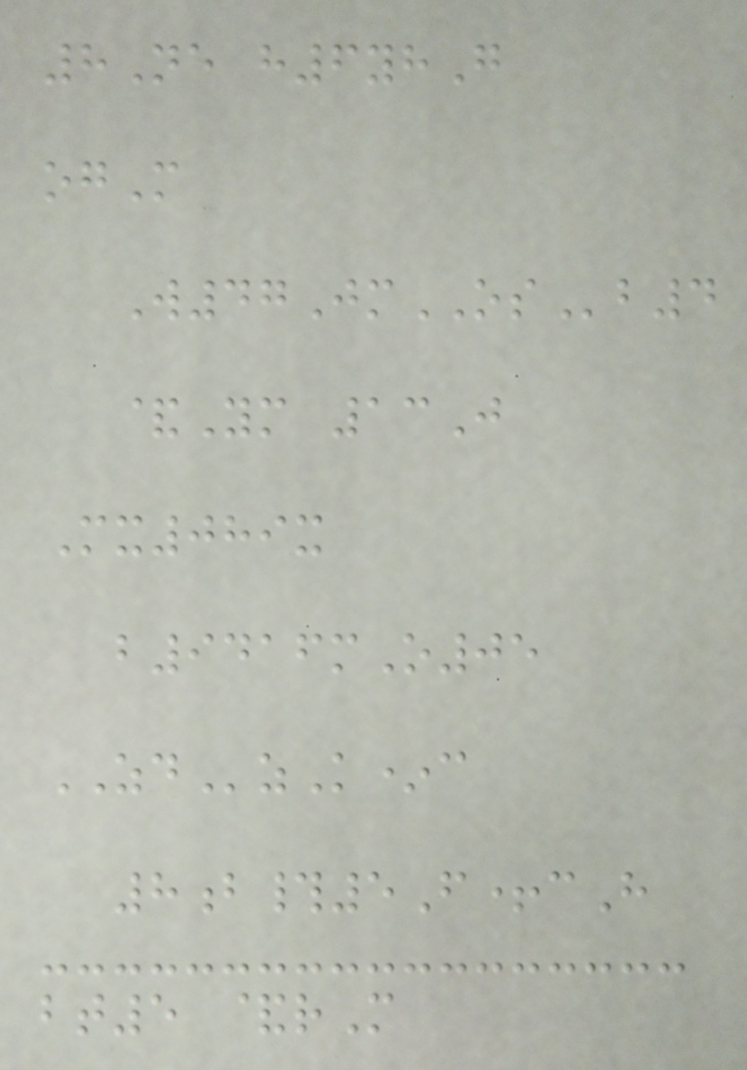8Ne h6yhG
ogM
W47JmOSb4
&Ym 13J
Mx089x
b9416mO05
ZDzK*c
8b#5F+cH
bt5 &rM
